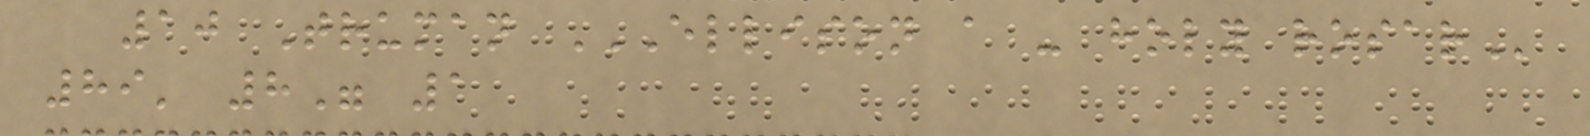10 Truman ELLISON A - HOLY ROSAR
89' 8" 1
